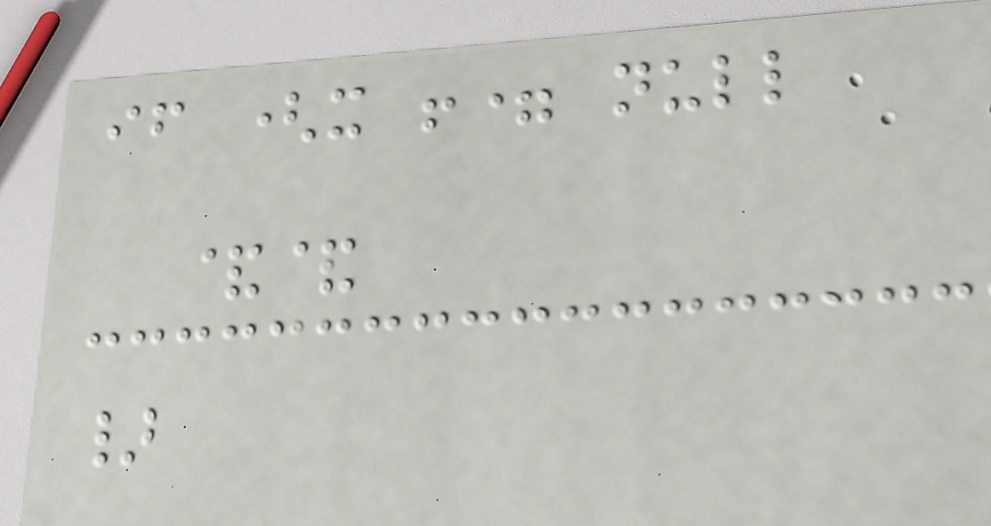if (x != null
&&
}
